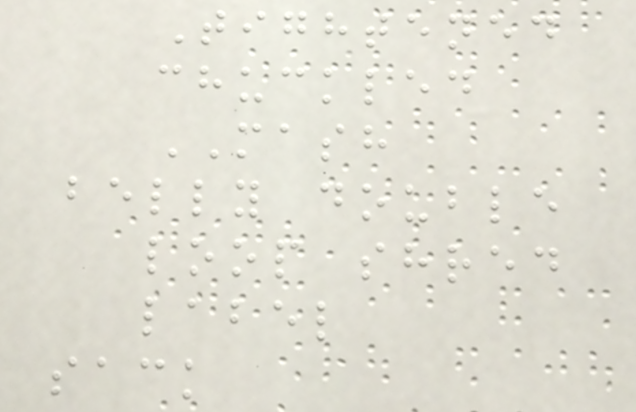Tightened
chuckled
MASH
belly double
loop shred
label
sack
